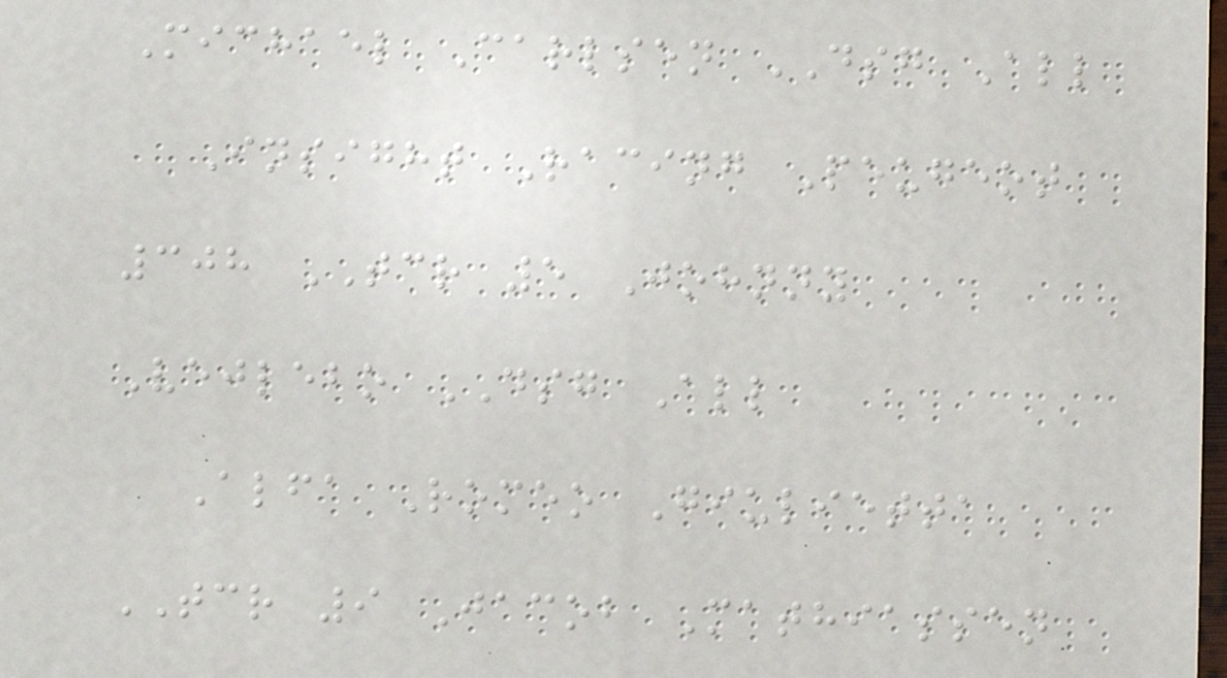Michael Carlsen DSG All
Insight Racing Peugeot
308 TCR 5 Johnny
Vejlebo DSG All
Alfa Romeo Giulietta
TCR 9 Jacob Mathiassen
